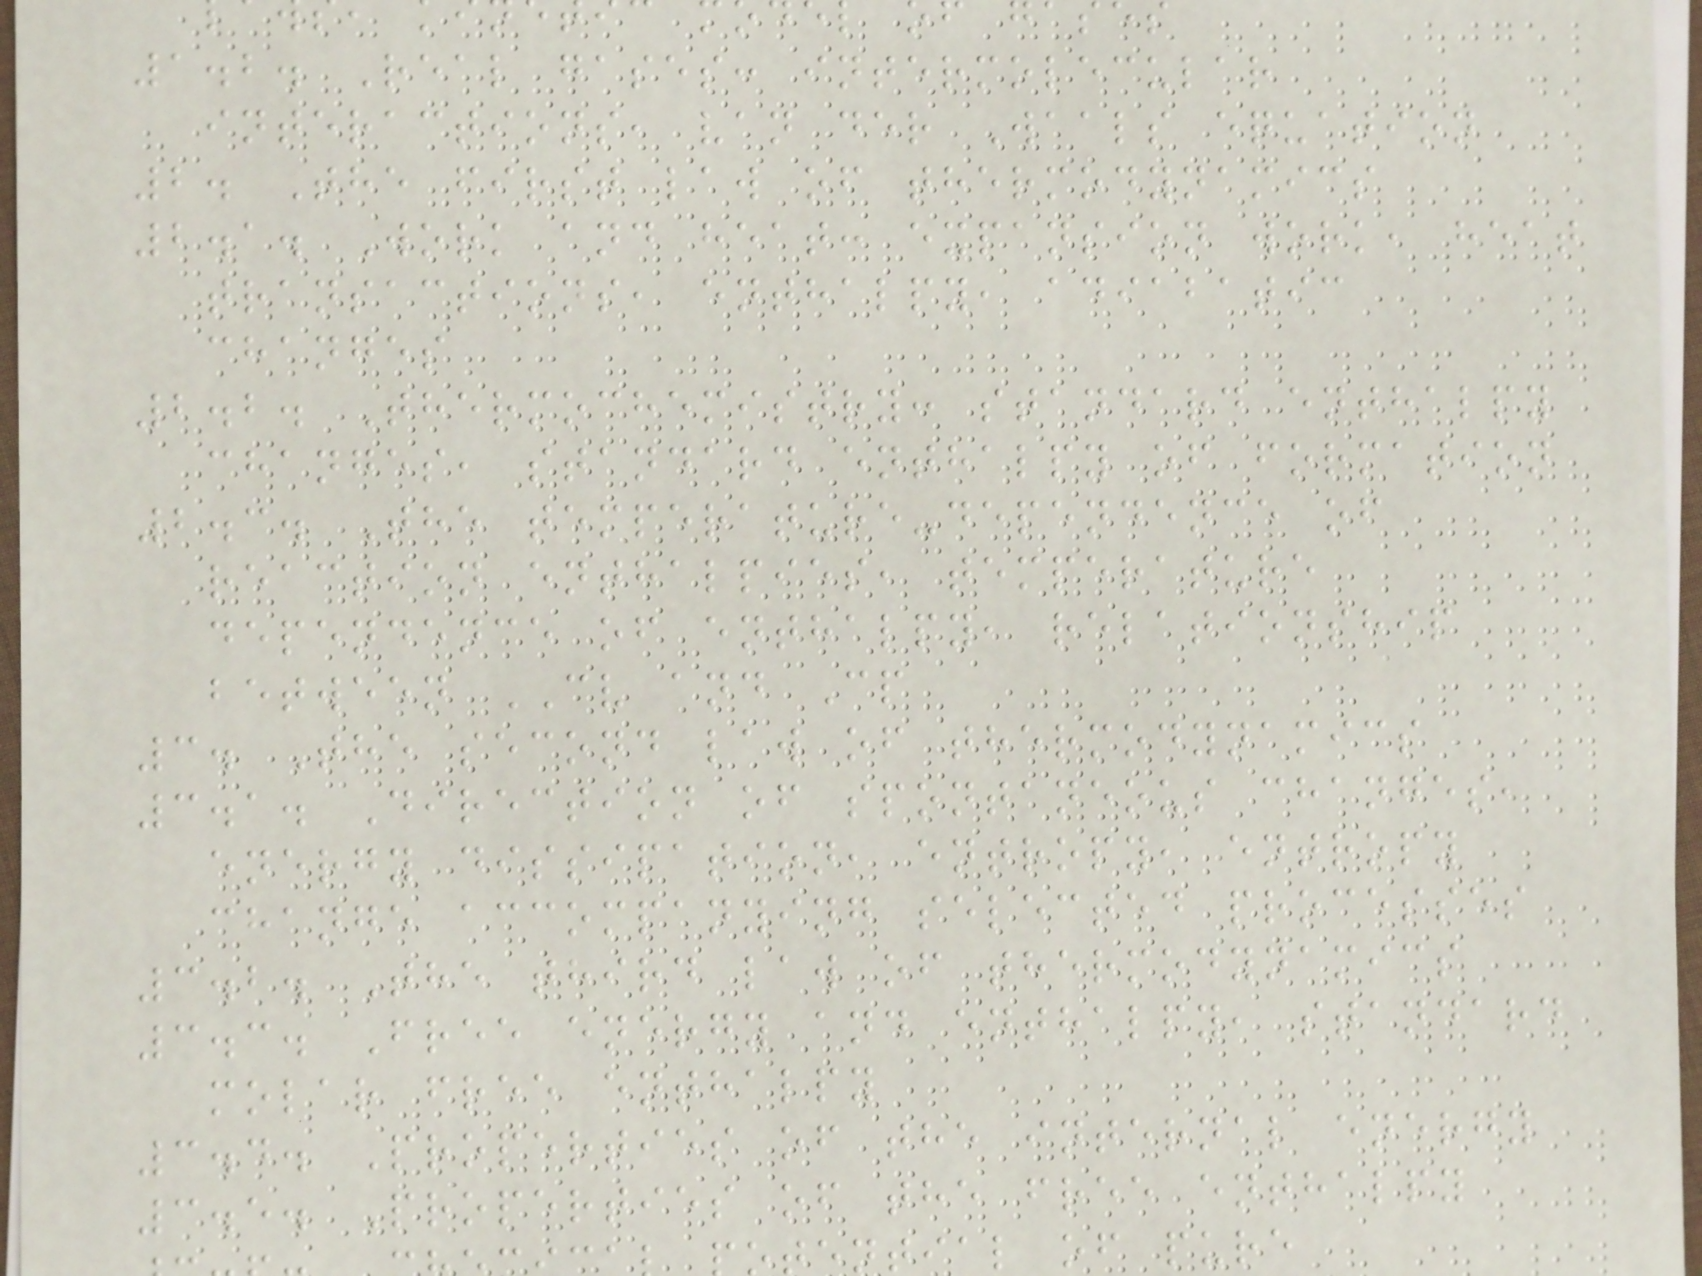1.2. Real gases: intermolecular
interactions, van der Waals equation
2. The first law of thermodynamics
2.1. Work and heat: expansion work, heat
transactions, enthalpy, adiabatic
changes
2.2. Thermochemistry: standard enthalpy
changes, standard enthalpy of formation
2.3. The temperature-dependence of
reaction enthalpies, temperature
dependence of enthalpy, relationship
between CV and Cp
3. The second law of thermodynamics
3.1. Direction of spontaneous changes,
energy dissipation, entropy, entropy
change accompanying selected processes
3.2. The third law of thermodynamics
3.3. Free energy and enthalpy, standard
molar free enthalpy
3.4. Properties of the internal energy
3.5. Properties of the free enthalpy
ential of pure
